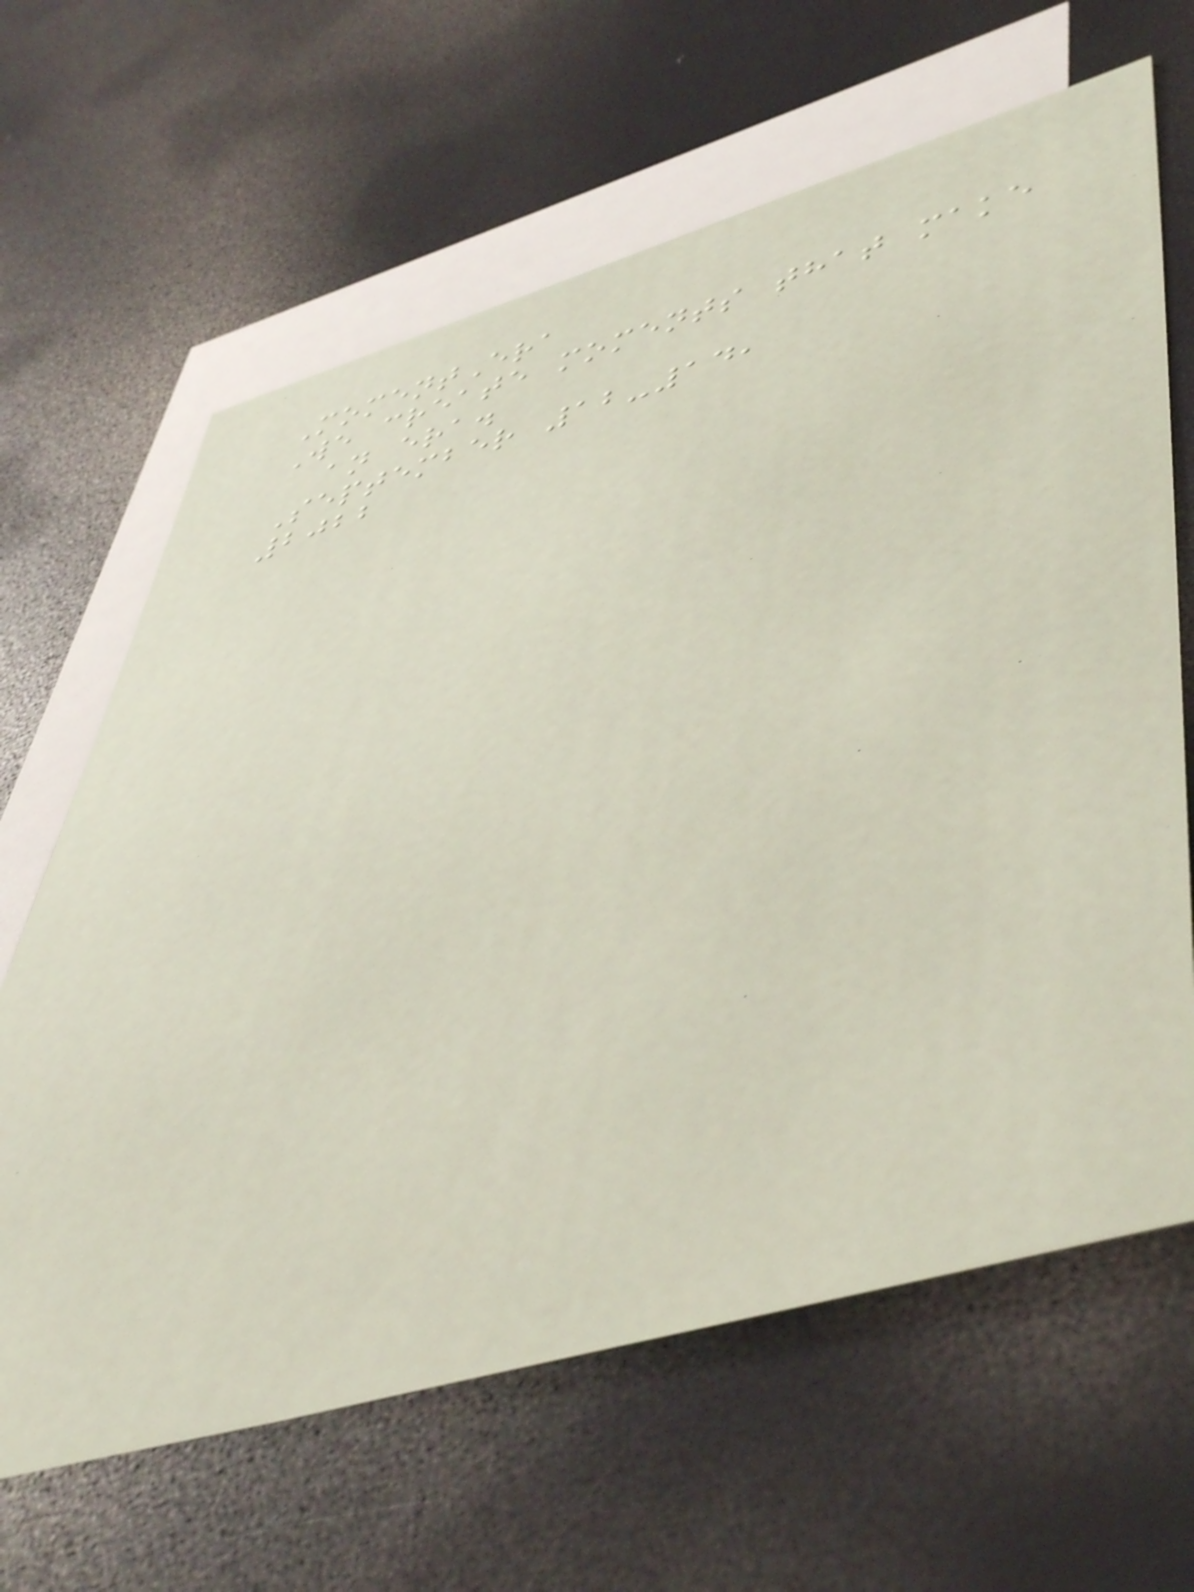MomentEra
We create moments that make
an era.
September 12-14,
2022
